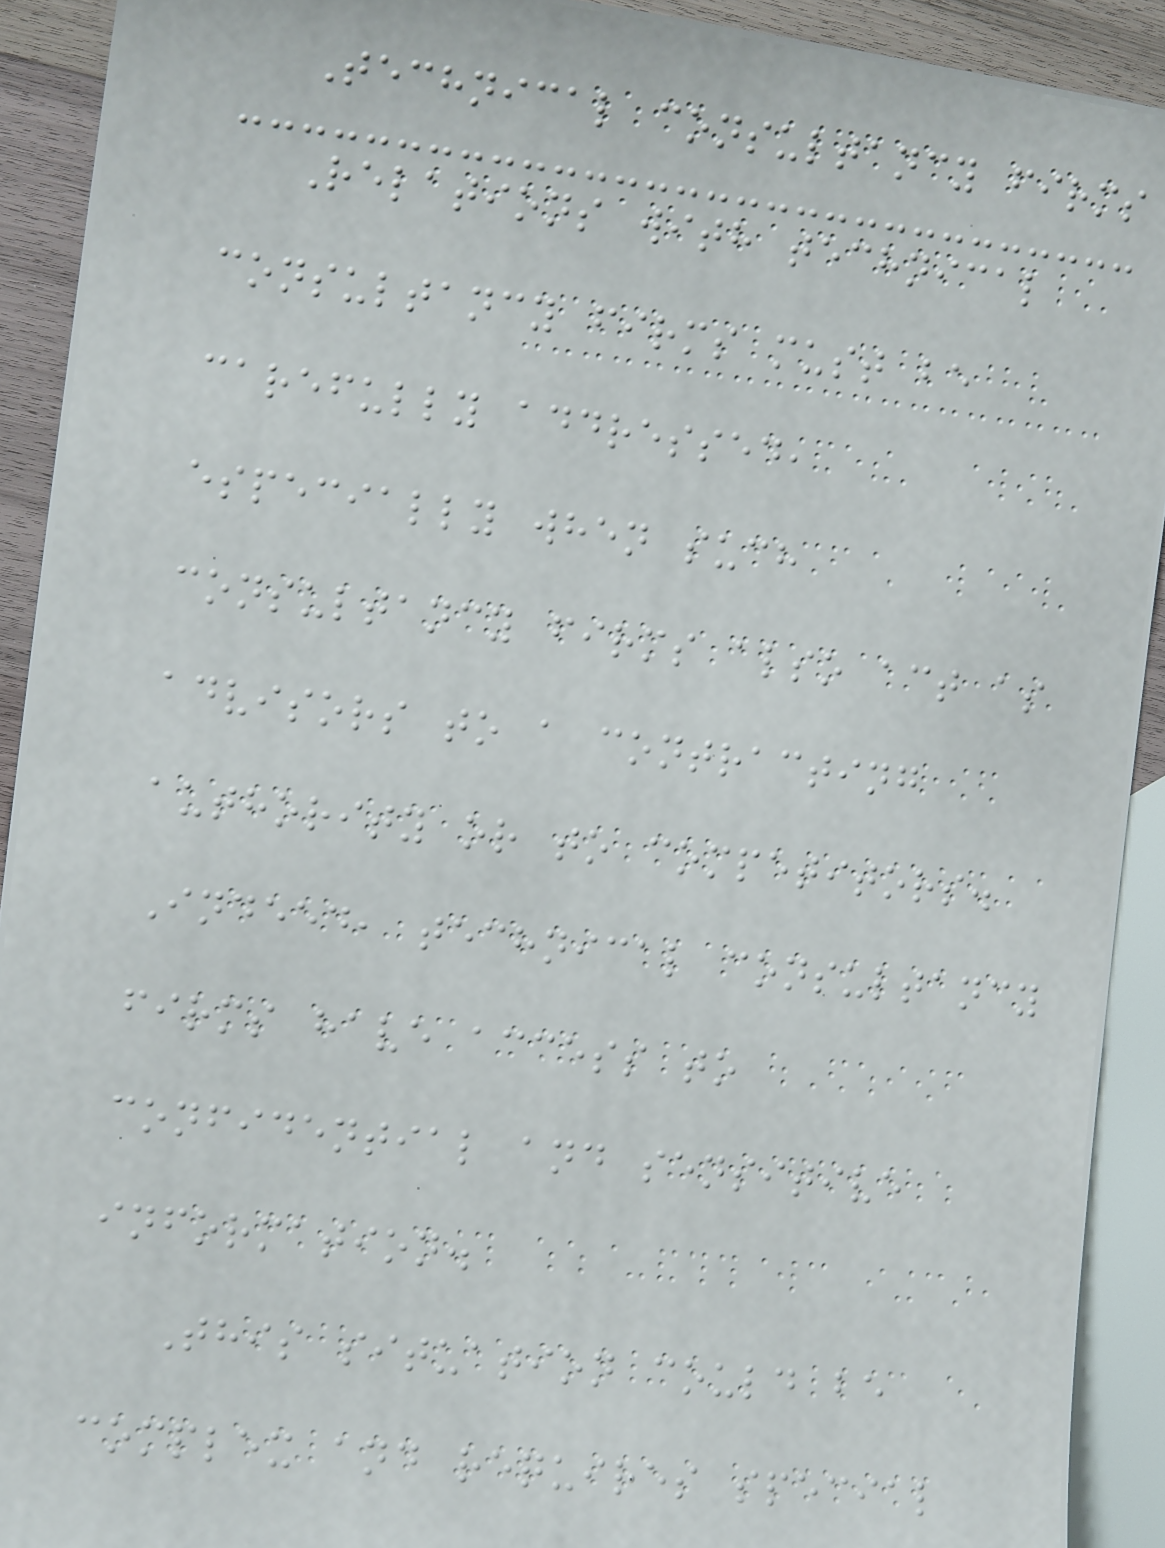Technical consultancy firms
Relations with technical
consultancy firms must be
carefully addressed,
especially when such
consultancy firms also act as
advisors to a contracting
authority or to competitors.
Indeed, technical consultancy
firms have access to
confidential and sensitive
information.
This situation could be
complex and requires special
